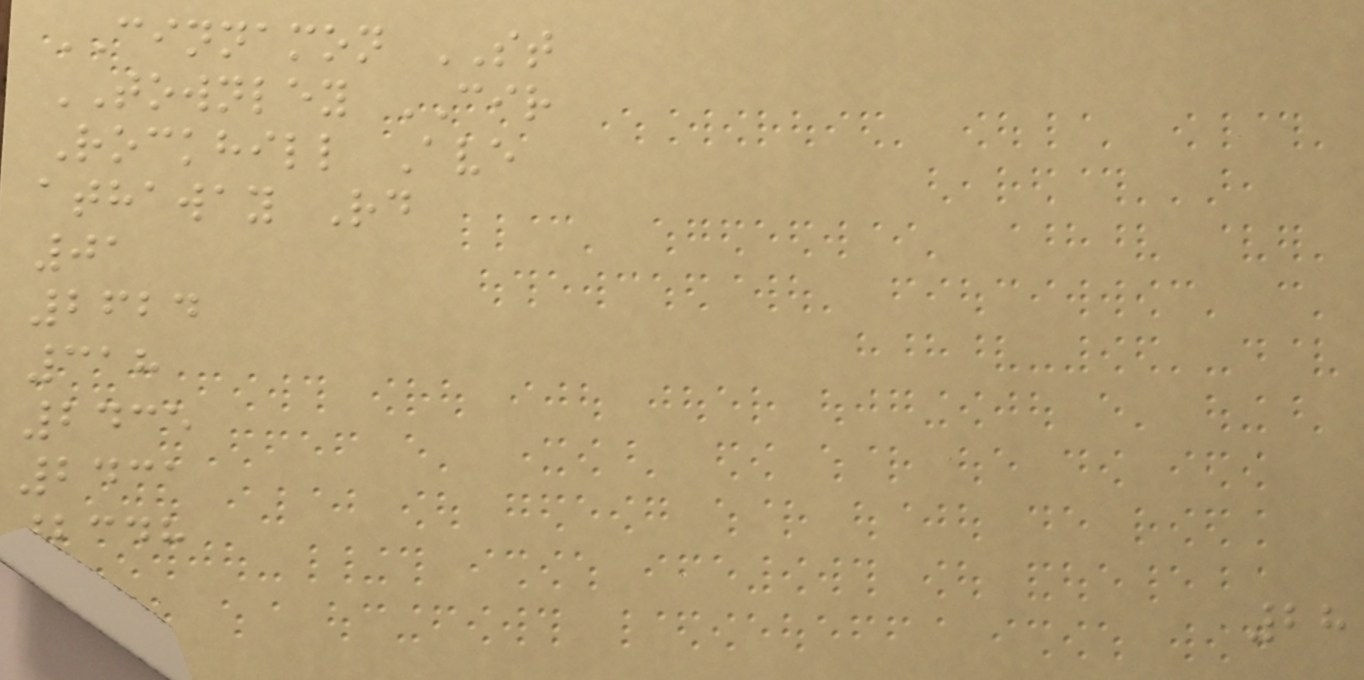CINNAMON ST
TOWNLEY CIR
Rockhill Ave
athaway Rd
01
2624
318
2435
2431
2348
28
